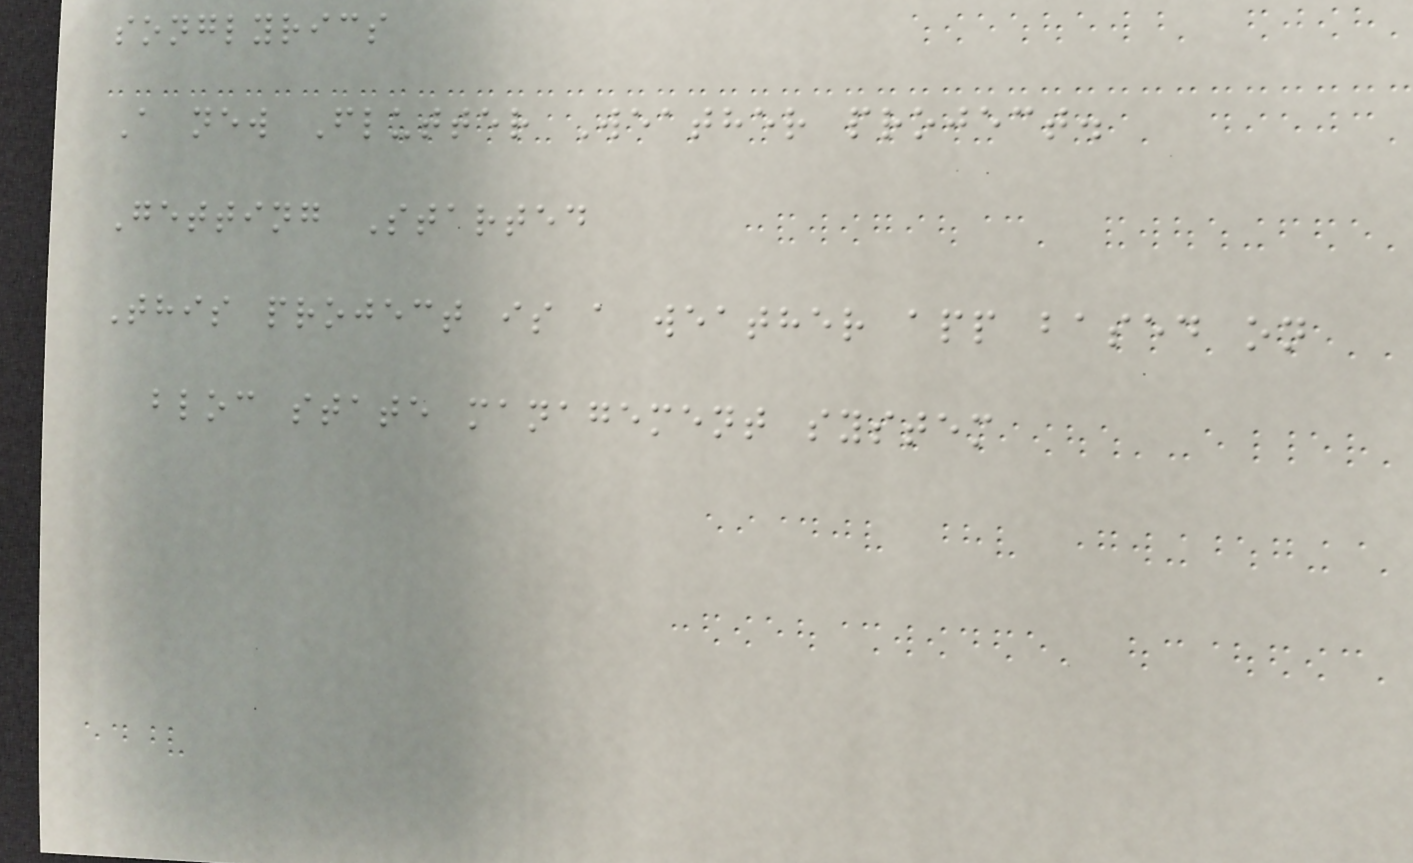songlyrics
A new Flutter Weather project.
Getting Started
This project is a weather app based on
bloc state management system
